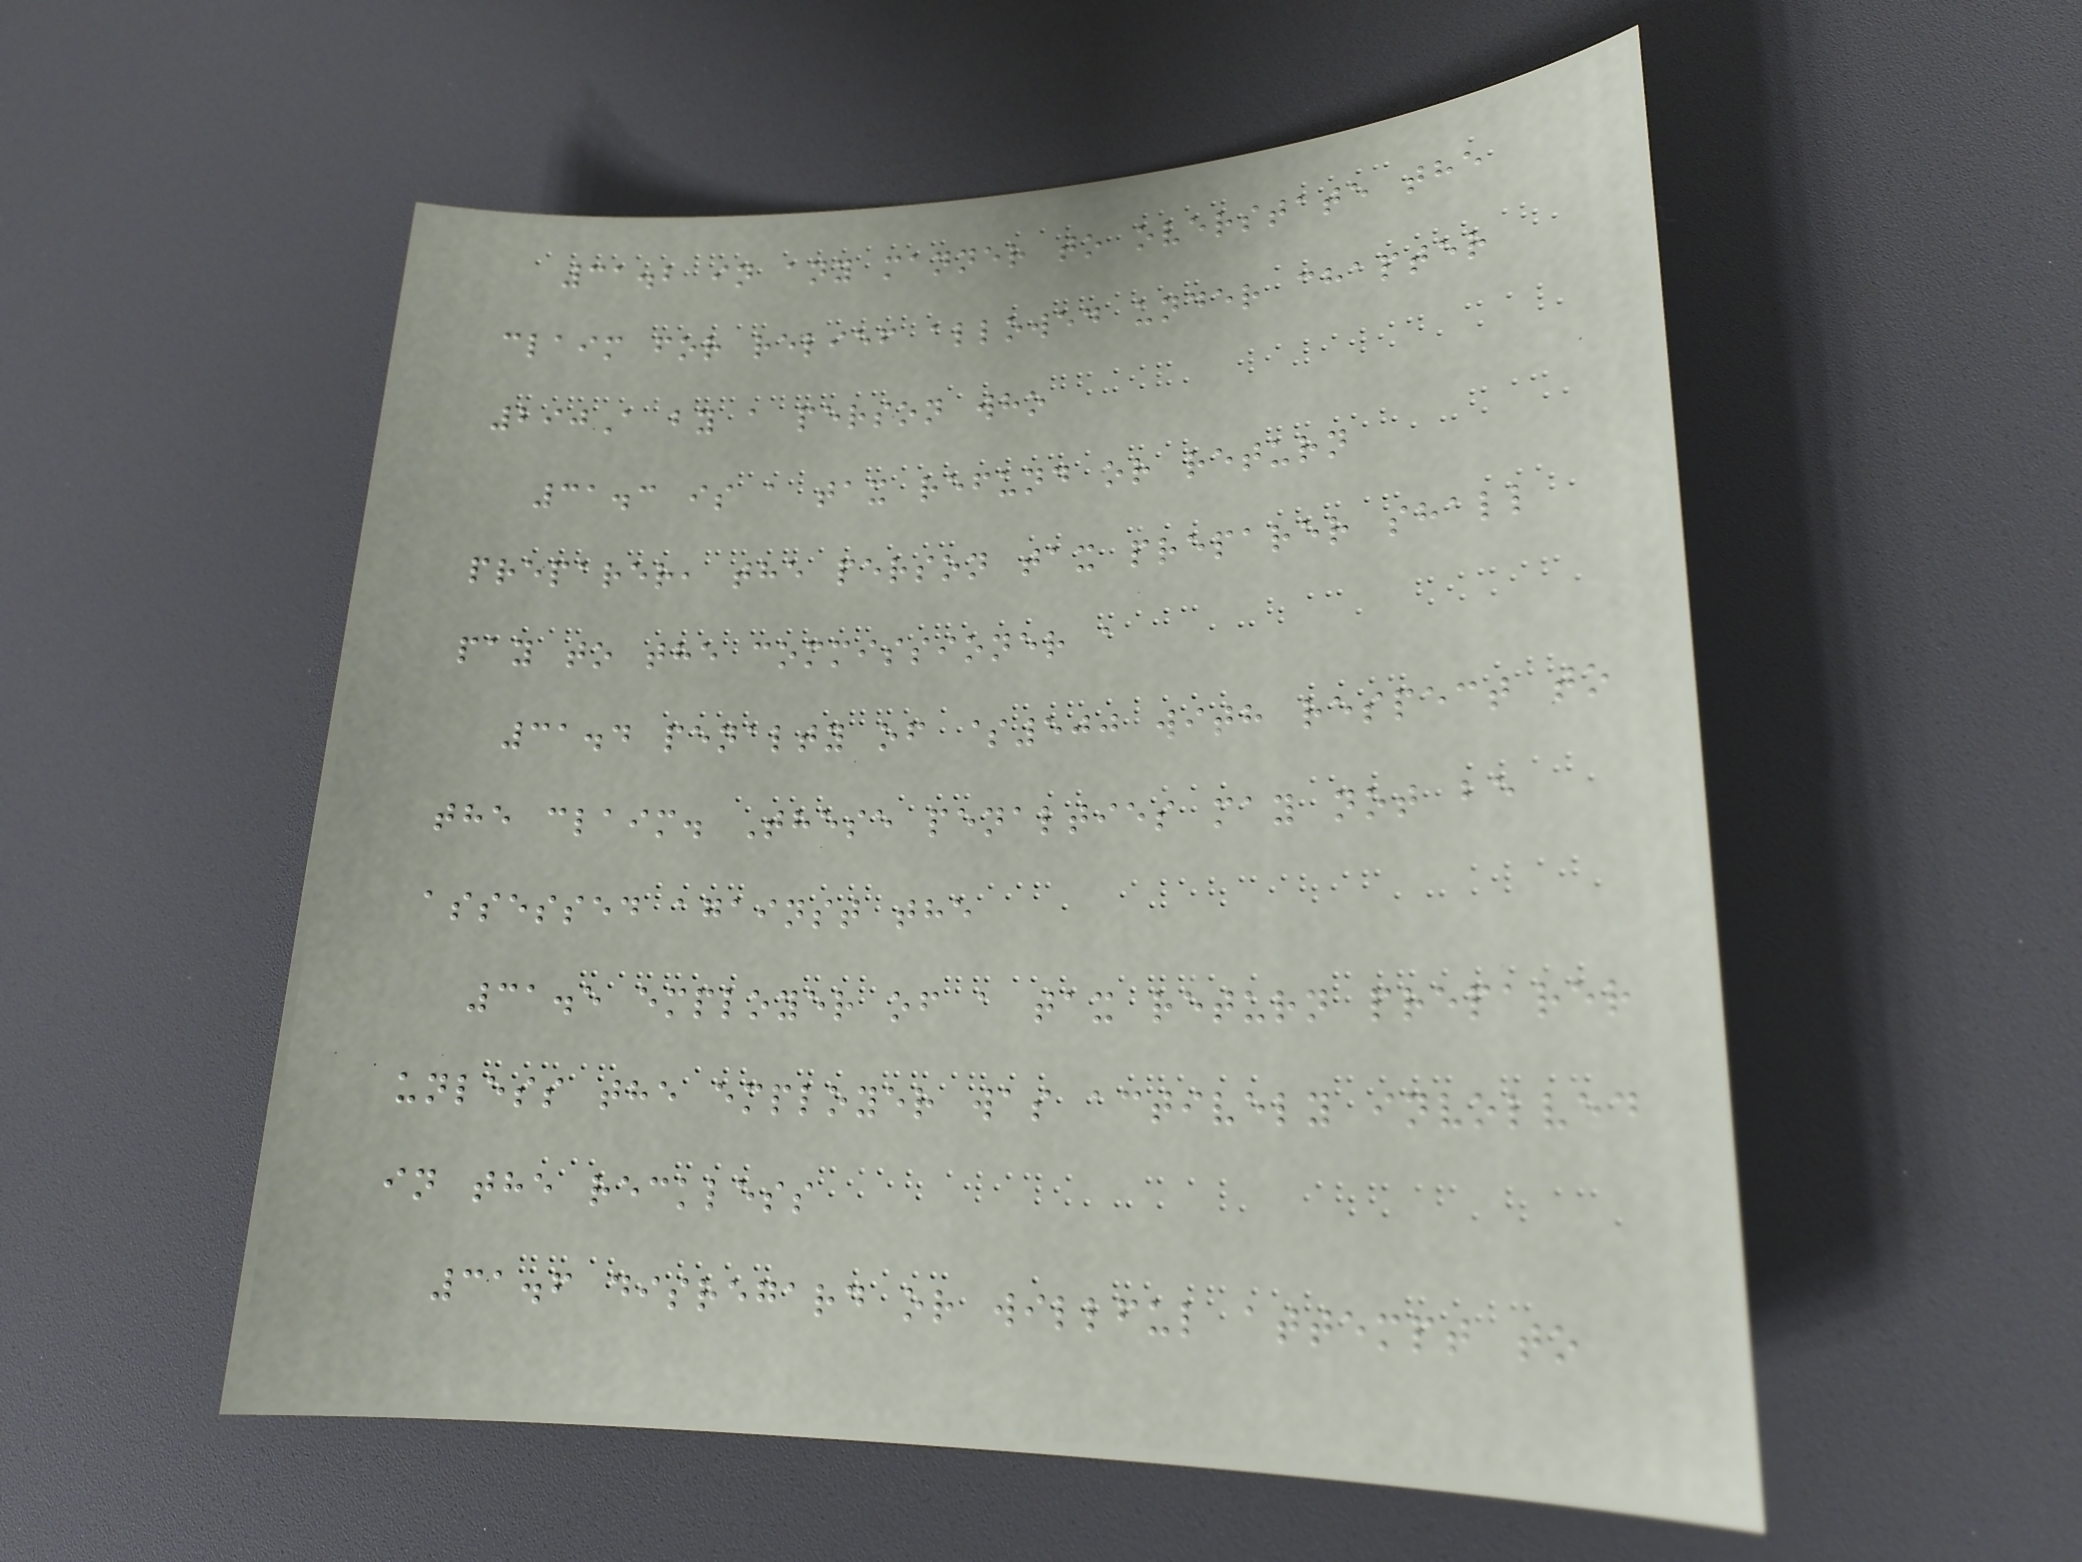31.2 in any manner to overstate the
claim for relief allowed under chapter
290A by a person who
31.3 is a tax refund or return
preparer, the person tax preparer shall
pay to the commissioner a
31.4 penalty of $500 with respect to
the claim. These penalties may not be
assessed against the
31.5 employer of a tax return preparer
unless the employer was actively involved
in the reckless
31.6 disregard or willful attempt to
